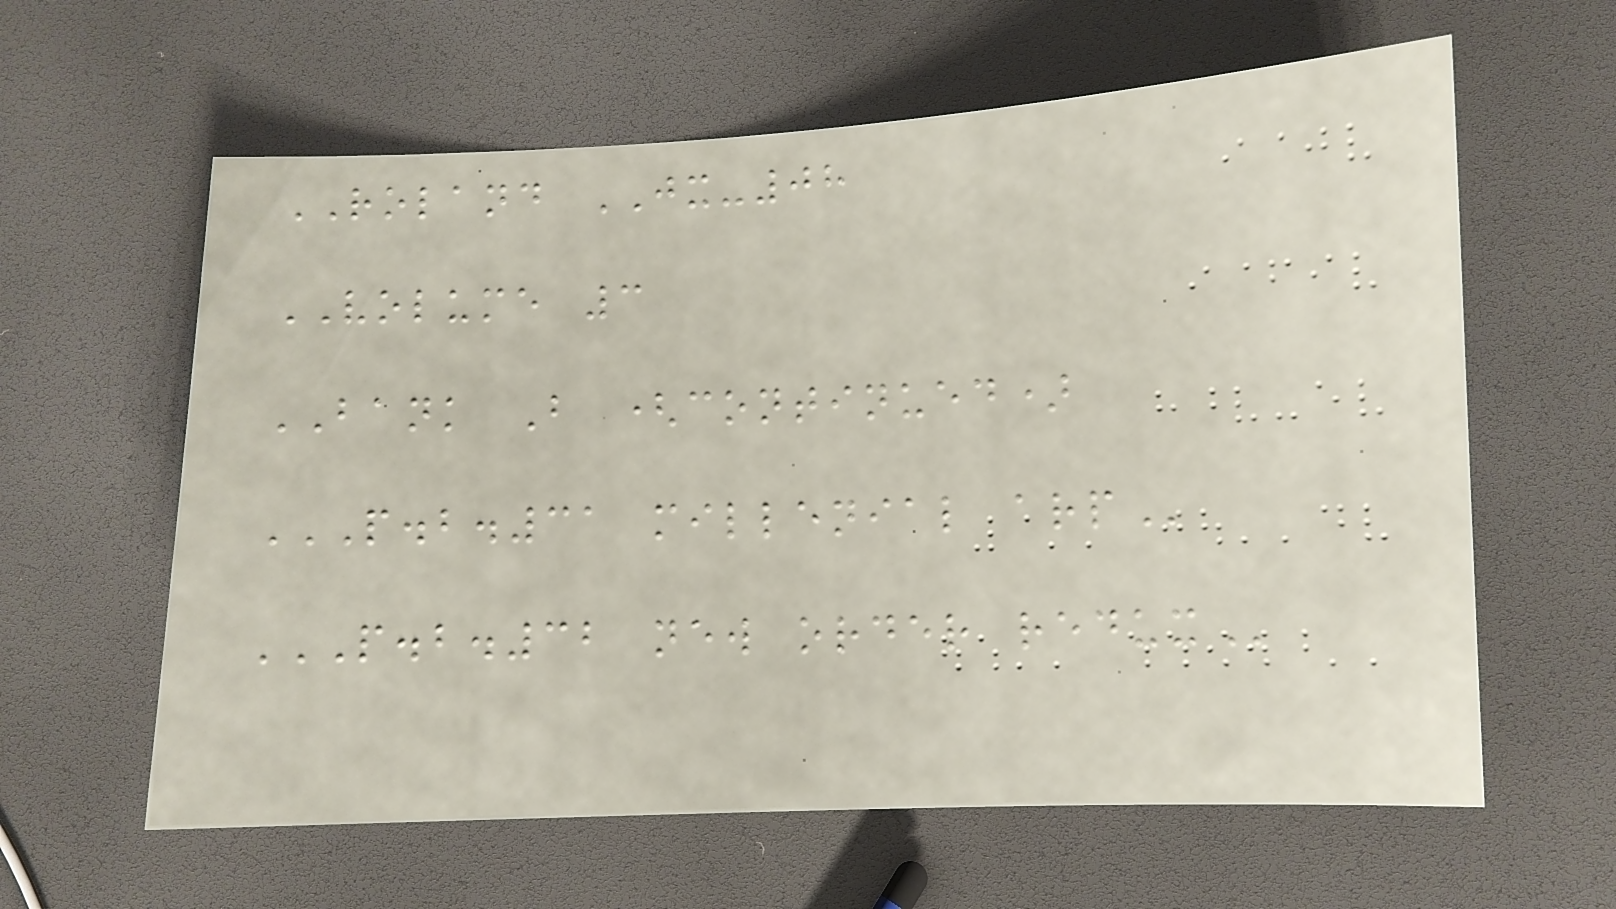ROLAND JX-08
VOLUME 3
BANK B (continued)
P.B.31 MILLENIAL ARP
P.B.32 NEW ORDER REDUX
